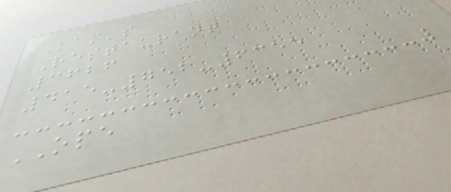Kam's
Restaurant
3626
415-752-6355
OPE
